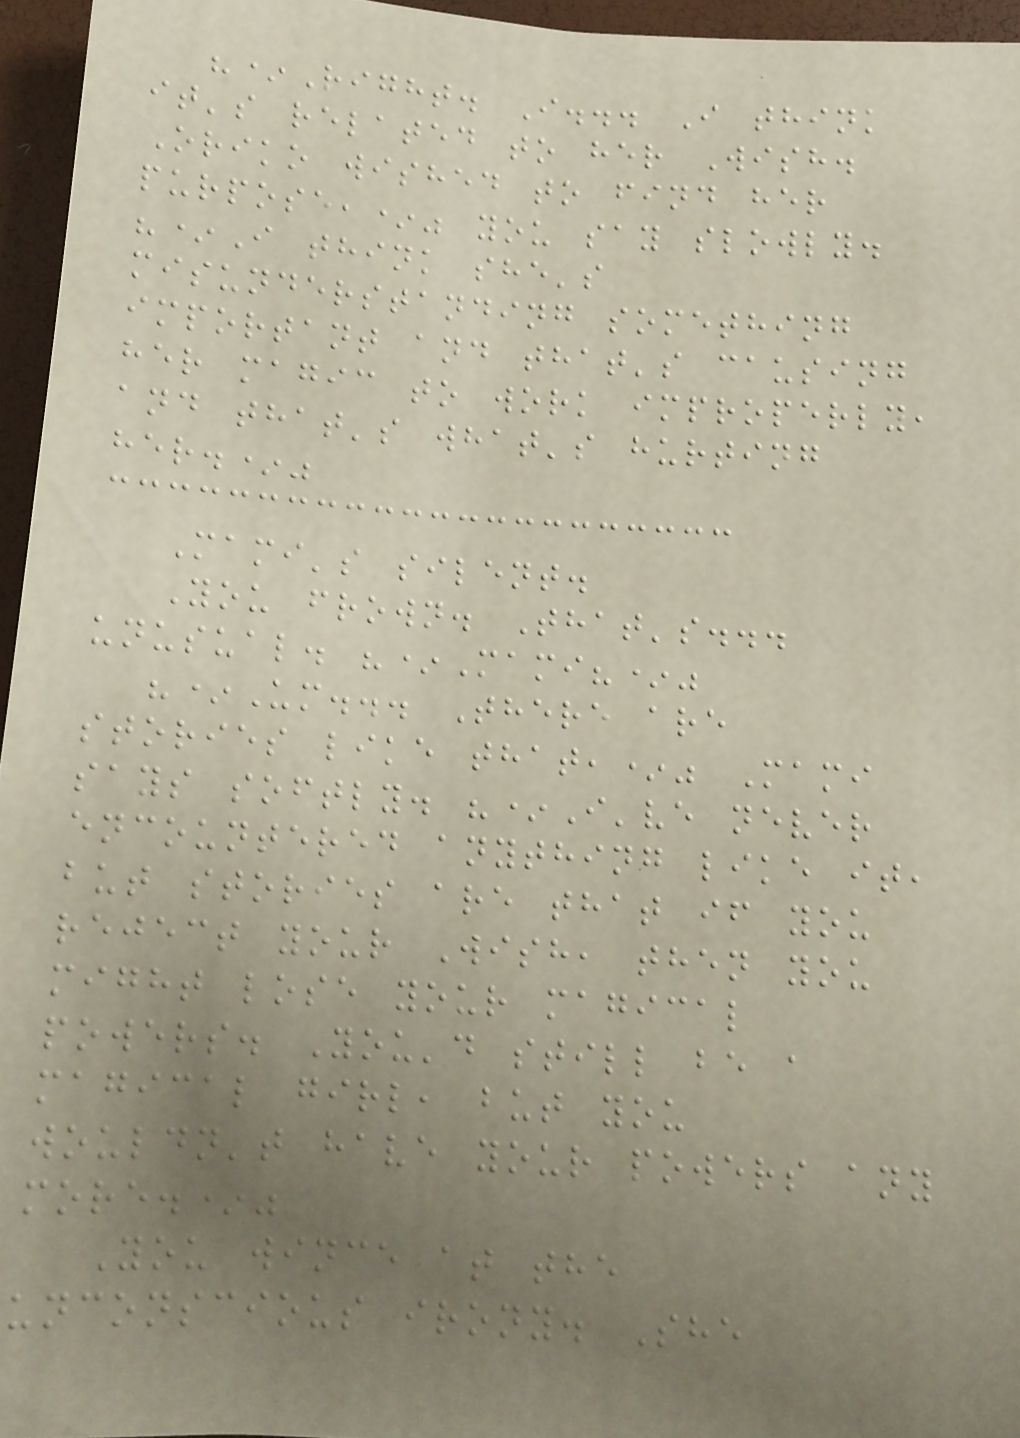"*Right. I... I think
it's related to her Wish.
Oriko wished to find her
purpose,*" you say slowly.
"*I think she's
misunderstanding something
important and that's causing
her magic to work improperly,
and that's what's hurting
her.*"
Mami's silent.
You frown. That's...
unusual. "*Mami?*"
"*Um... There are
stories like that,*" Mami
says softly. "*I've never
encountered anything like it,
but stories are that if you
reject your Wish, then you
might lose your magical
powers. You'd still be a
magical girl, but you
wouldn't have your powers any
more.*"
You wince at the
unconscious irony. She
